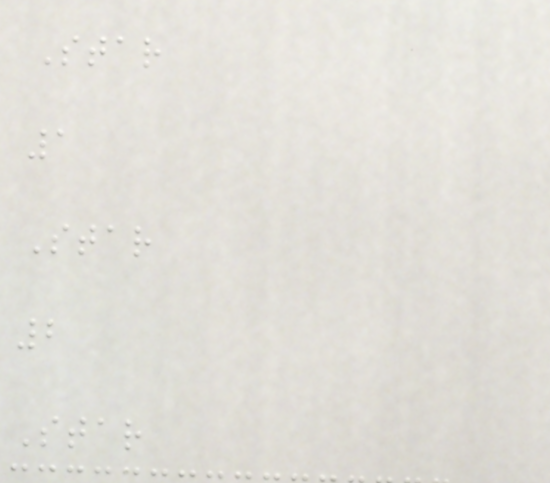Star
1
Star
2
Star
